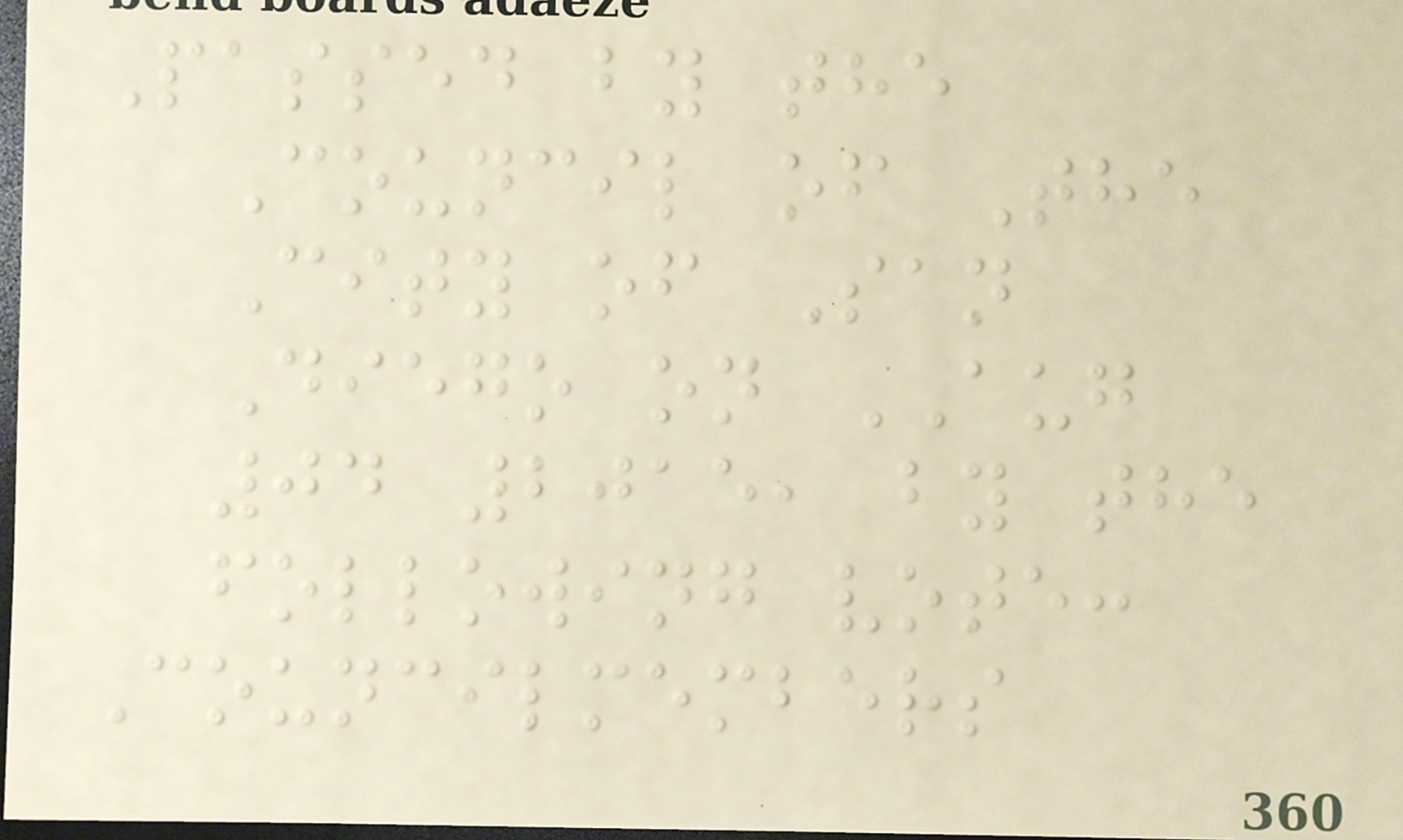Passed by the
Council of The
City of San
Diego on AUG
04 2015, by the
following vote:
Councilmembers
